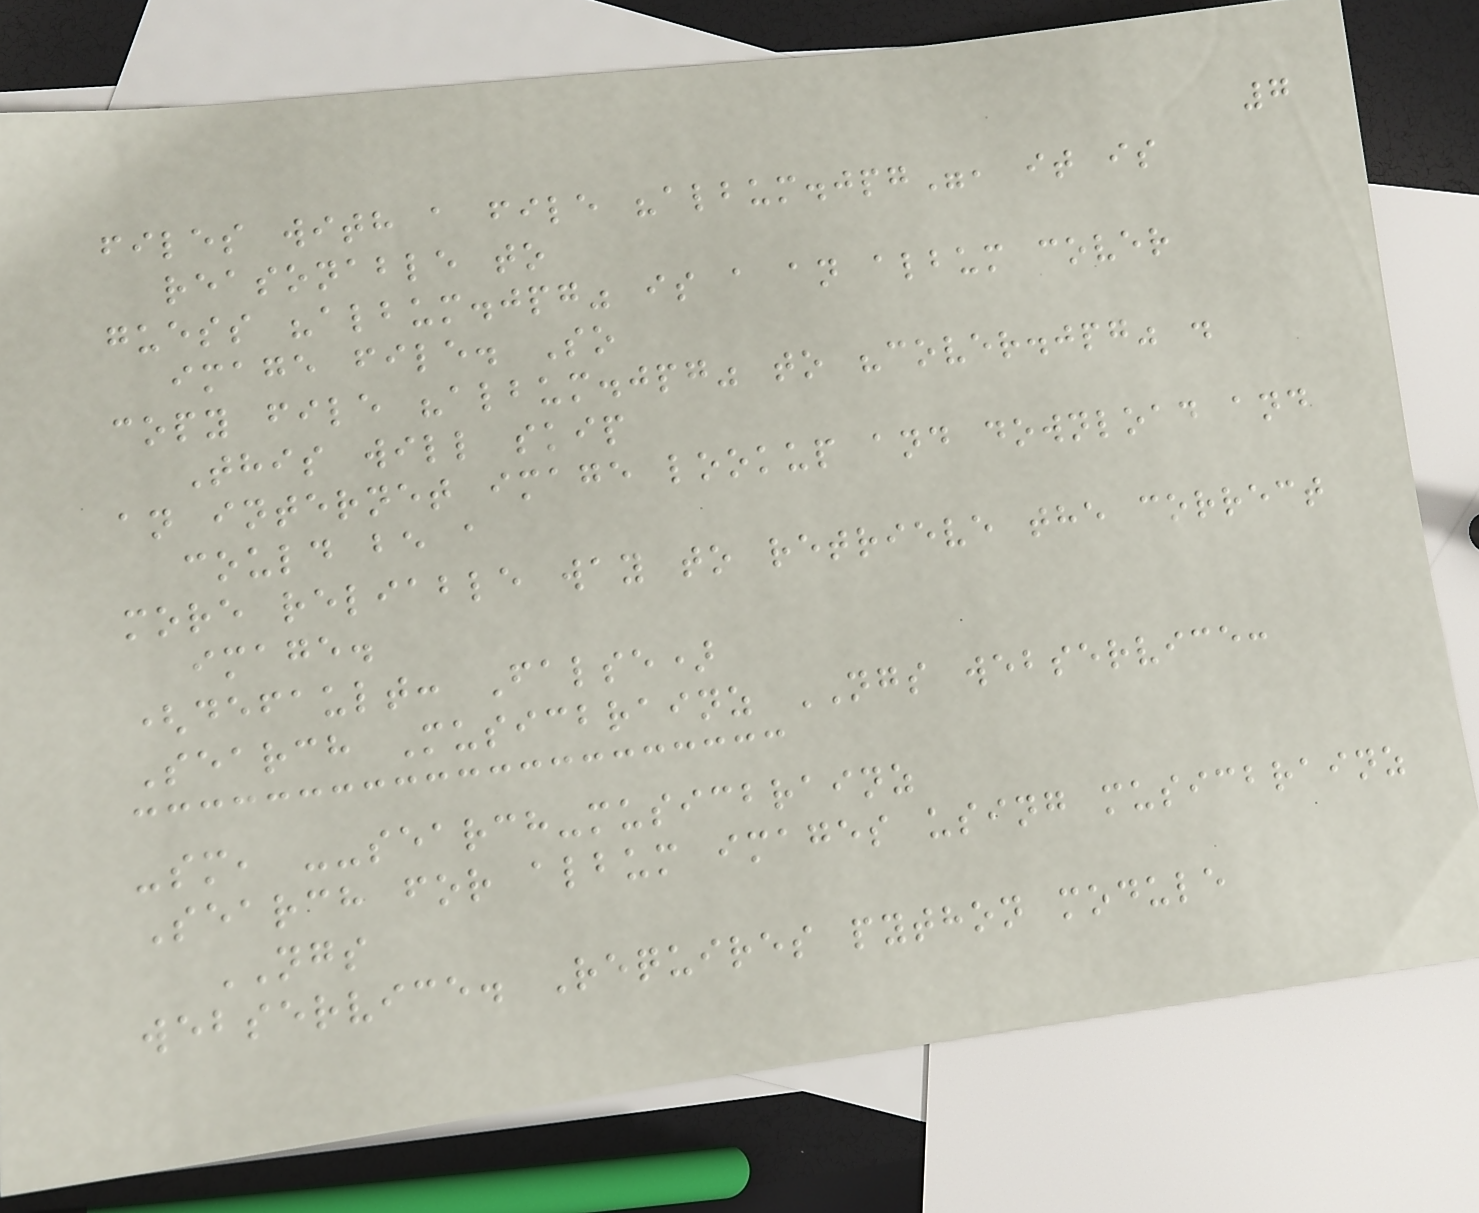7
files with a file "album.jpg", it is
reasonable to
guess "album.jpg" is a an album cover
image file. So
copy file "album.jpg" to "cover.jpg" .
This will skip
an internet image lookup and download and
could be a
more reliable way to retrieve the correct
image.
(default: False)
Search Musicbrainz NGS webservice:
-sm, --search-musicbrainz
Search for album images using musicbrainz
NGS
webservice. Requires python module
